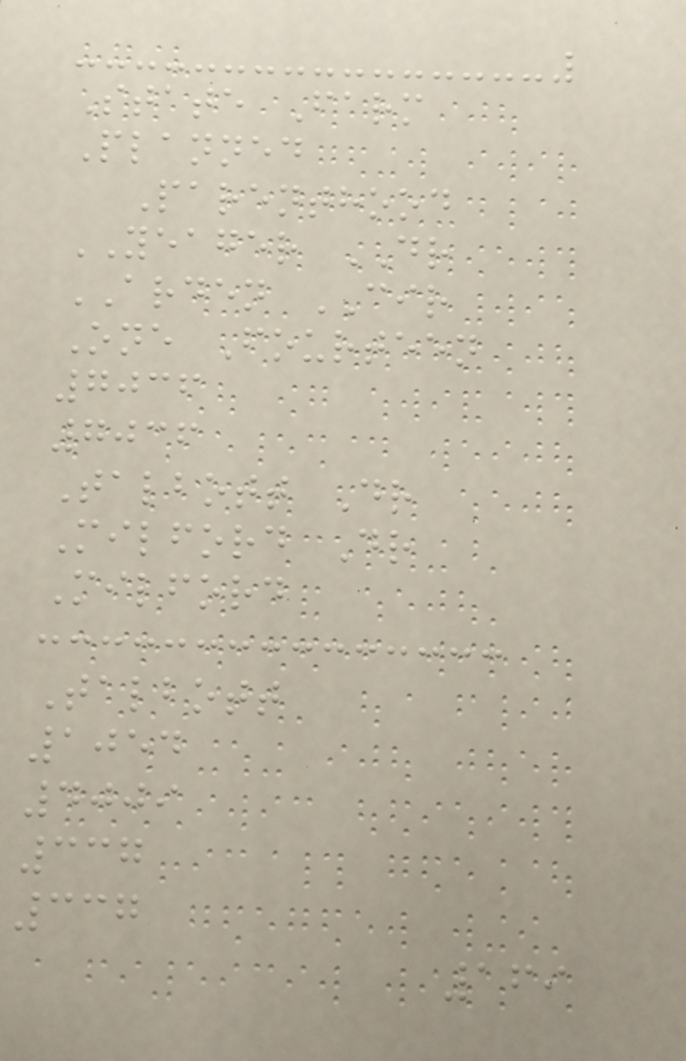State Farm
Planned
Parenthood
YEAGER DR
ARDEN CIR
One Fourteen
7036
7036
Talbott Dr
Milford Dr
Milford
Talbott
1054
4009
337
337
169
